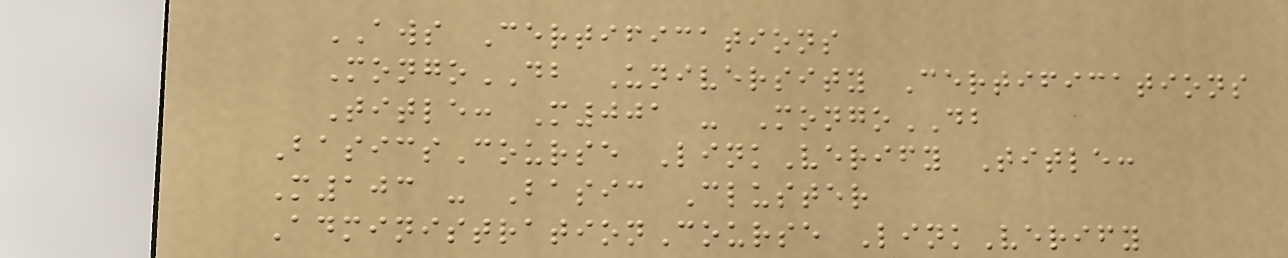AWS Certifications
MongoDB University Certifications
Title: M001 - MongoDB
BasicsCourse LinkVerify Title:
M103 - Basic Cluster
AdministrationCourse LinkVerify
